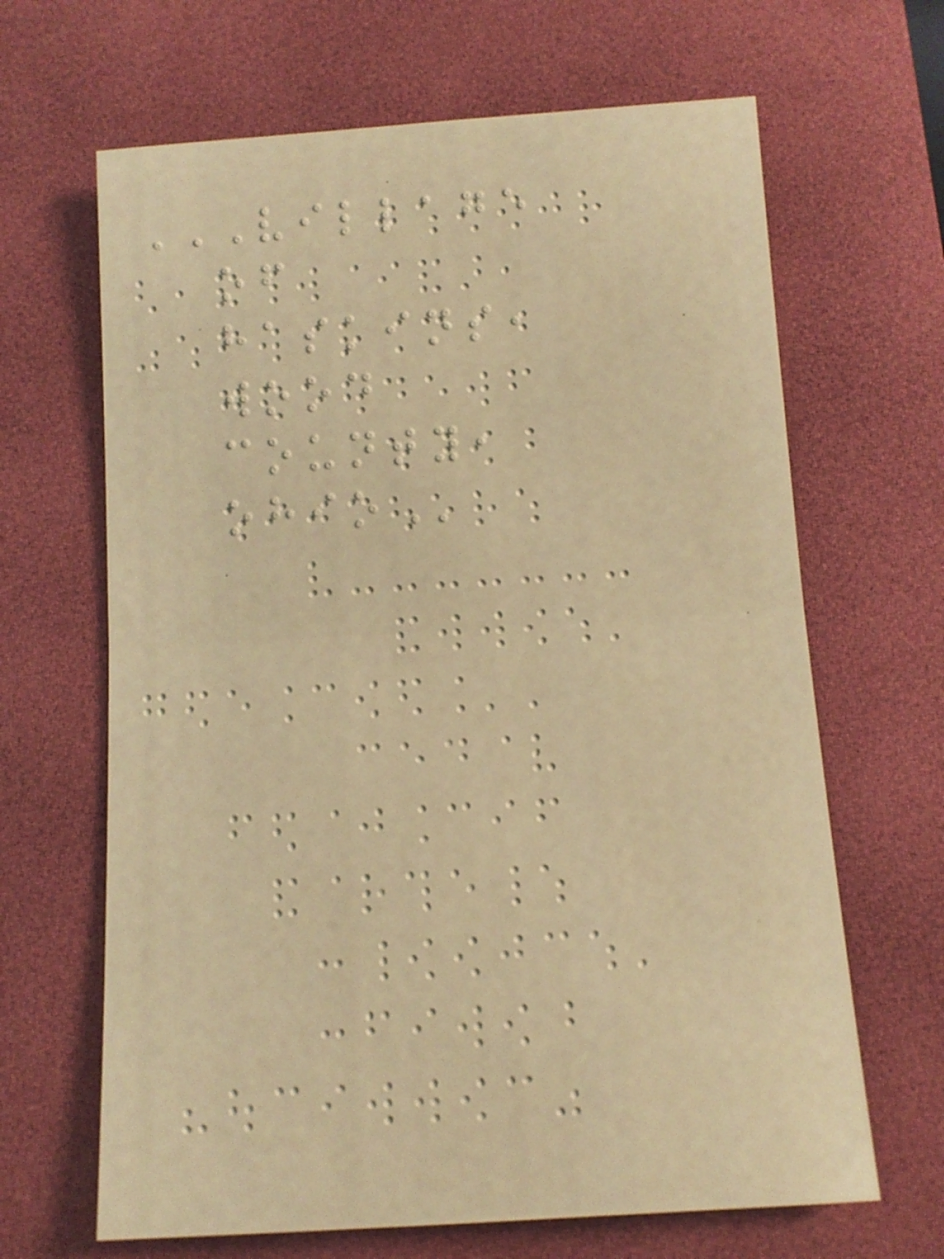VILLAGE
OF
HASKINS,
WOOD
COUNTY,
OHIO
